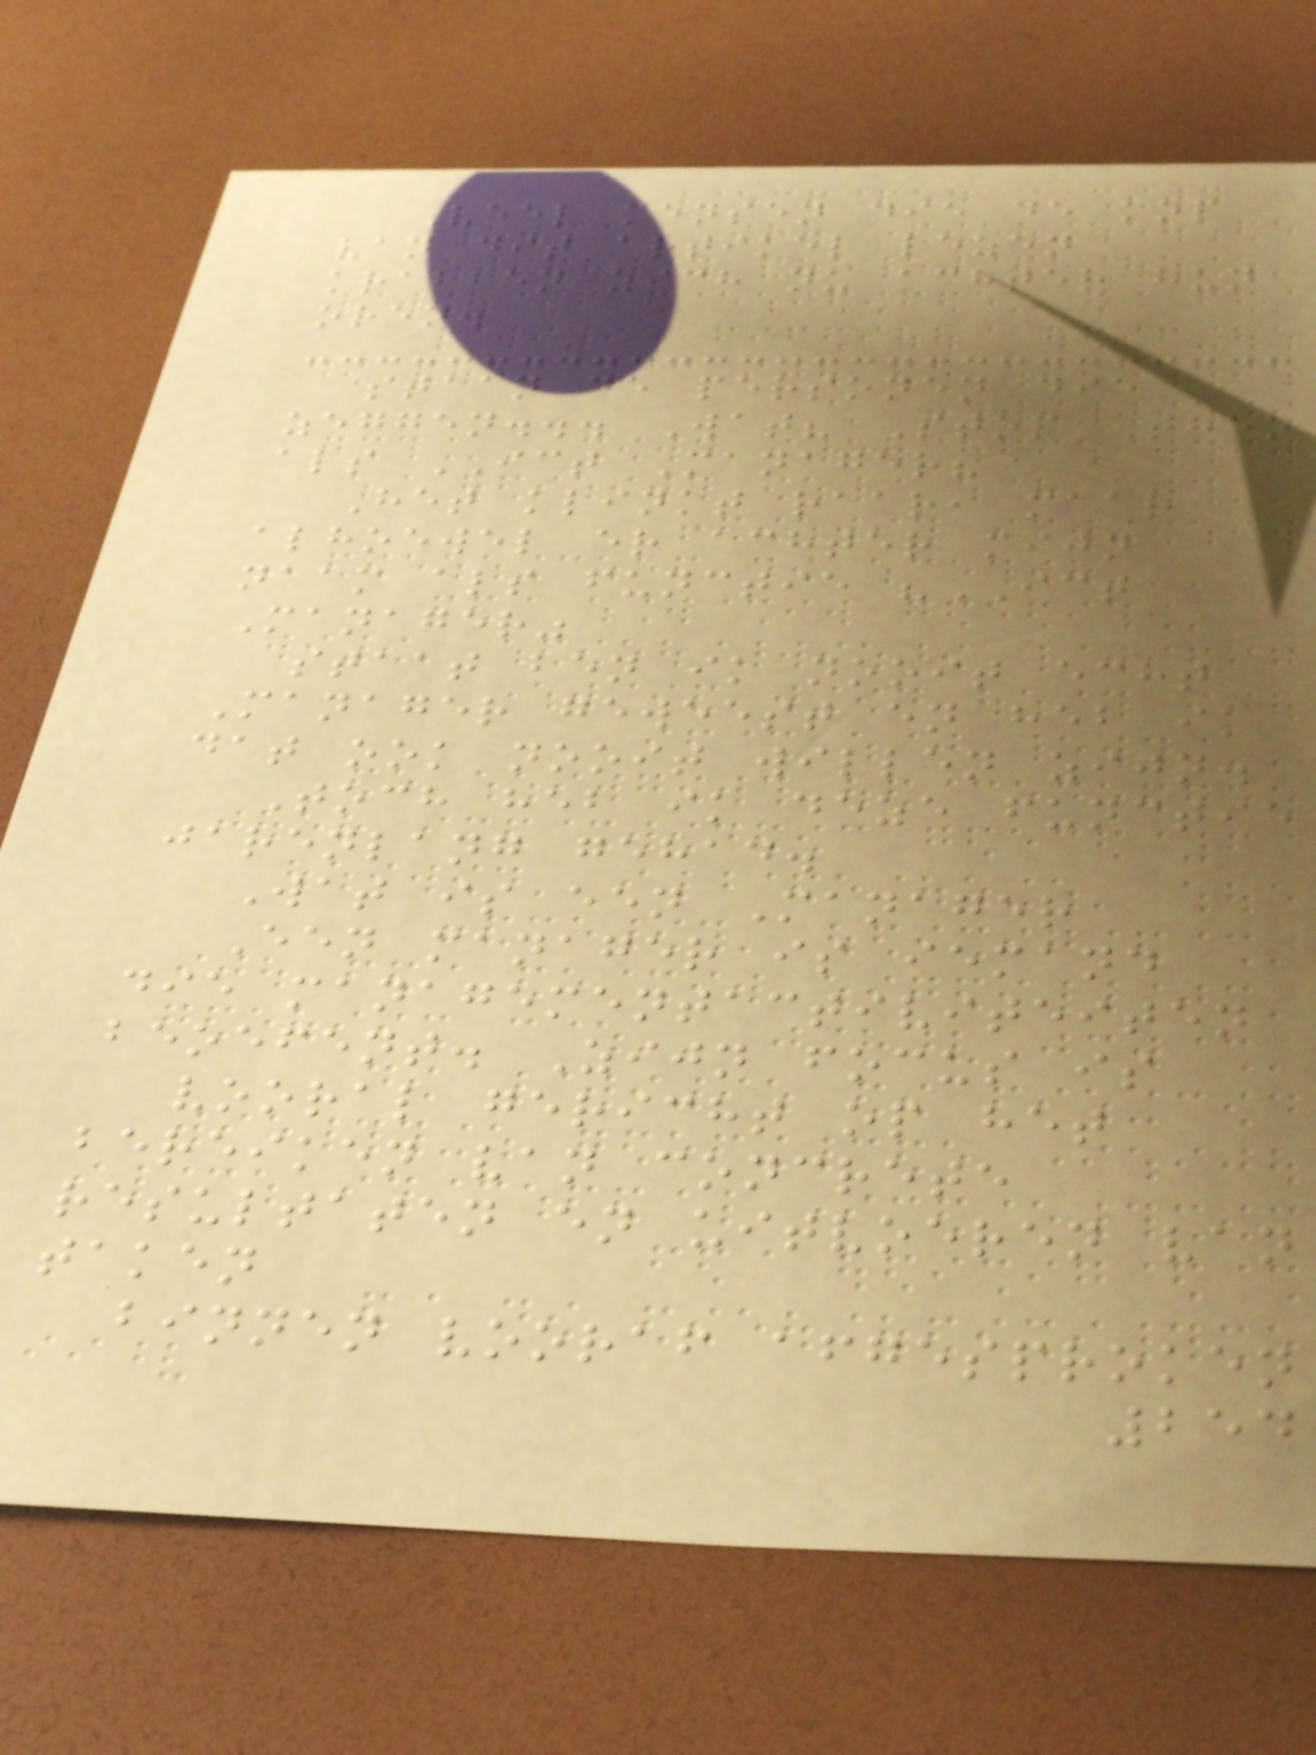Veel mensen die de kop
van dit artikel lezen
krabben zich nu achter hun
oren.
staan de personen die
zeggen... Wat? Stop Theo
als ICT Manager?
Het klinkt raar, maar
alhoewel er achter mijn
naam als functie "ICT
Manager"
staat ben ik nooit echt
Manager geweest en heb ik
dat ook nooit willen zijn.
Toch heb ik deze functie
jarenlang gehad.
Wat is een Manager
Een manager is iemand
die managementactiviteiten
beoefent. Zijn focus is
vooral gericht op het
bereiken van concrete
resultaten en uitvoeren van
taken
binnen vooraf afgesproken
254
